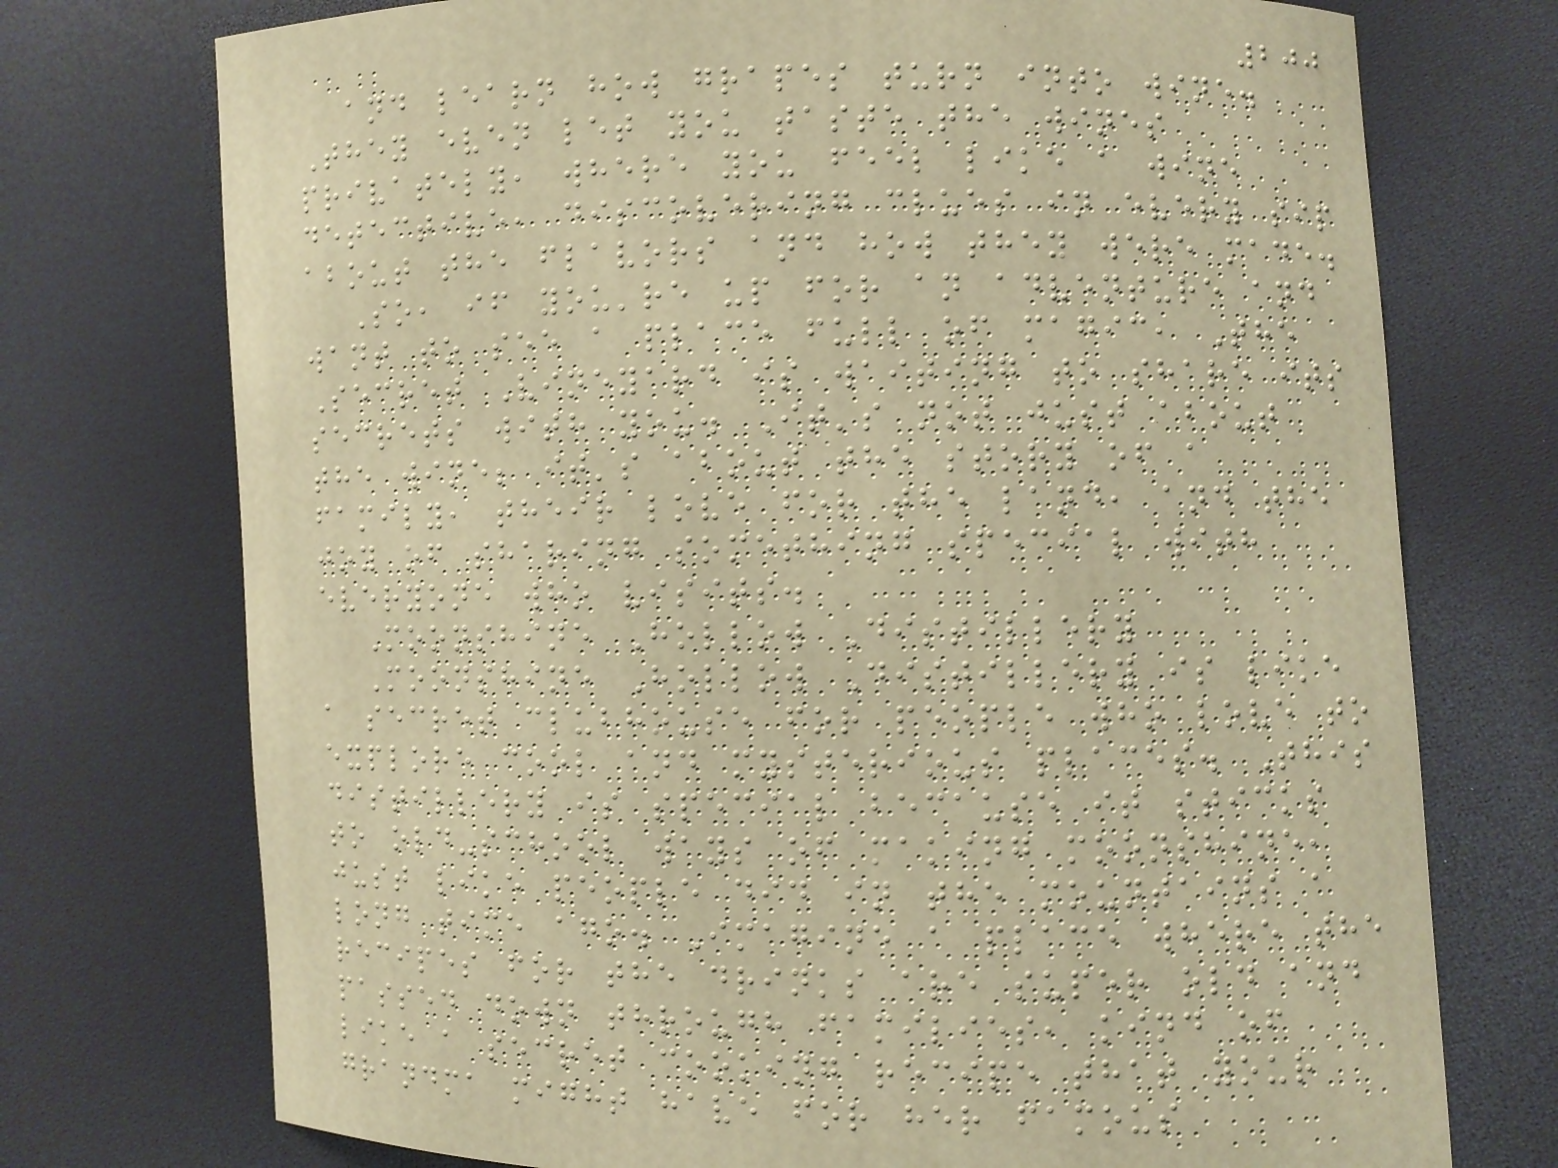200
and learn how grapes turn into wine.
They even let you taste the wines
privately, where you feel like a wine
detective, discovering clues in every sip
about the flavors and how they were made.
So, if you're up for an adventure and
want to see a place full of magic, The
Secret Vineyard is waiting to share its
secrets with you. It's not just about
the wine; it's about the story of a
family, their love for the land, and the
joy of sharing something special with
everyone who visits.
Moonshine Hollow Distillery
Moonshine Hollow Distillery is like
a secret clubhouse for people who love to
explore cool and mysterious places. This
distillery is special because it sticks
to old-school ways of making moonshine,
just like people did in the mountains a
long time ago. Imagine a place where the
recipes for the drinks are super old and
passed down through families, kind of
like a secret cooking recipe that your
grandma might have for her famous
